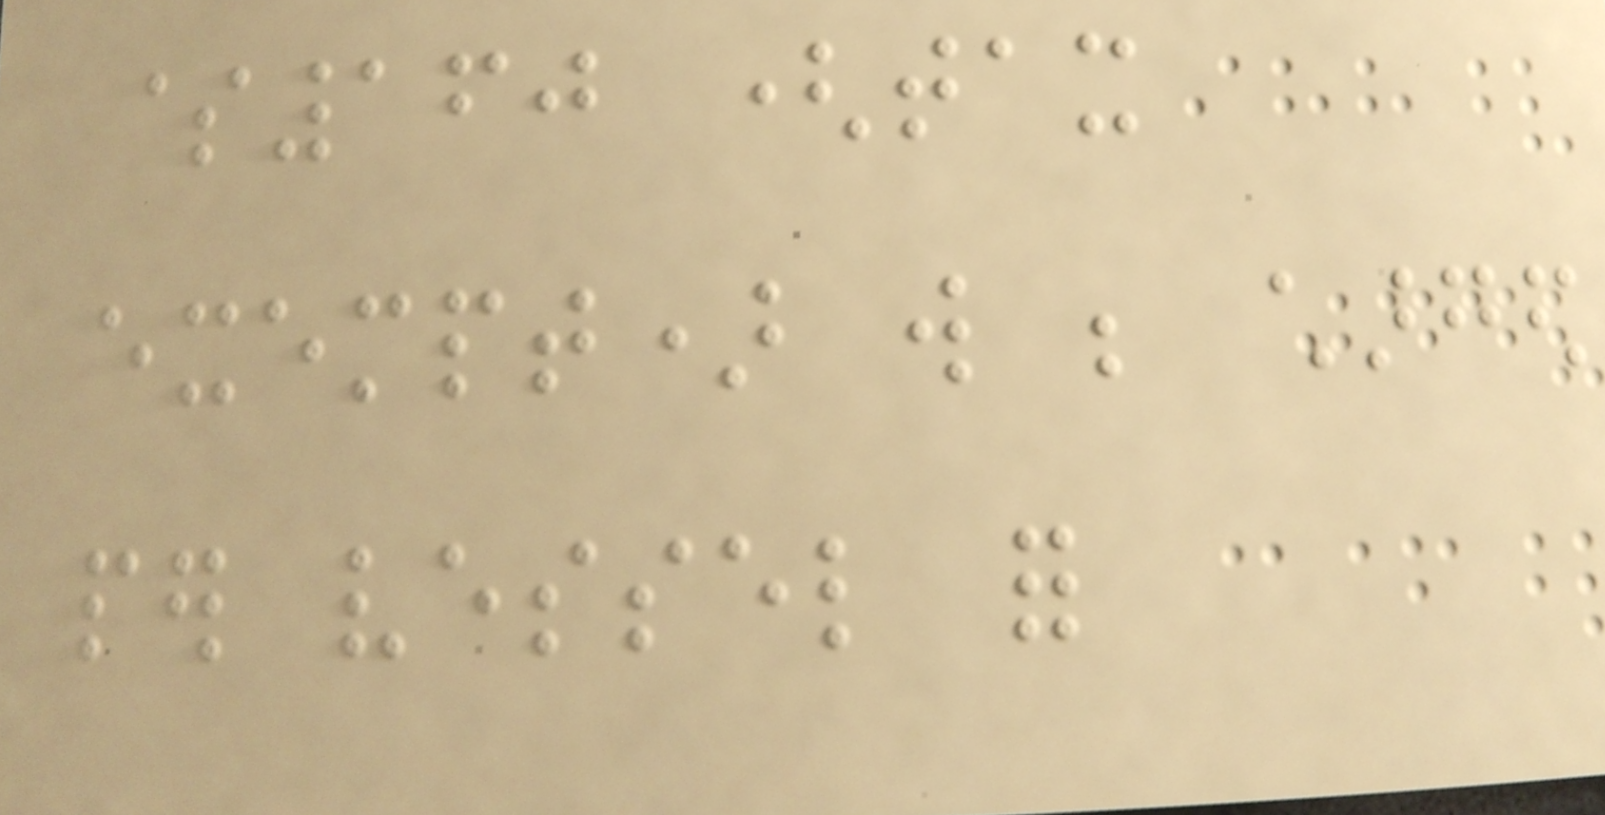$160 (tax
exempt) will be charged
per vessel for
